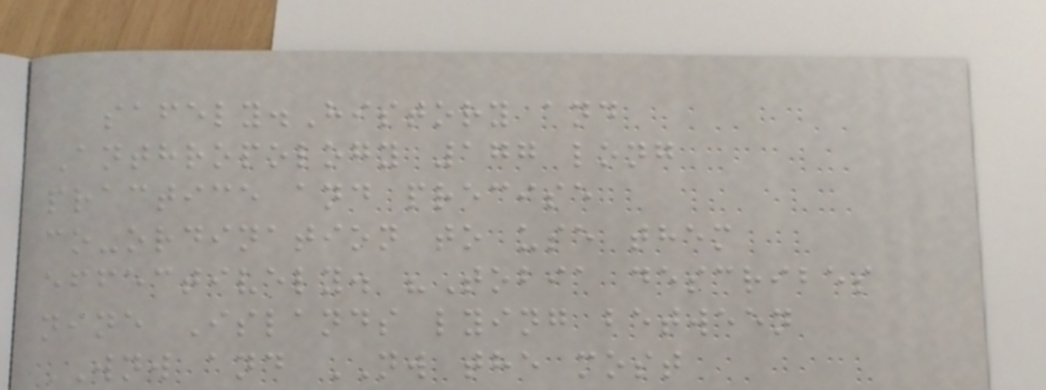safely.History and
Anthropology 177 long
practice and precise
co-ordination to use them
effectively. "Tobia describes
nine Islands lying between
WNW and NW the most
